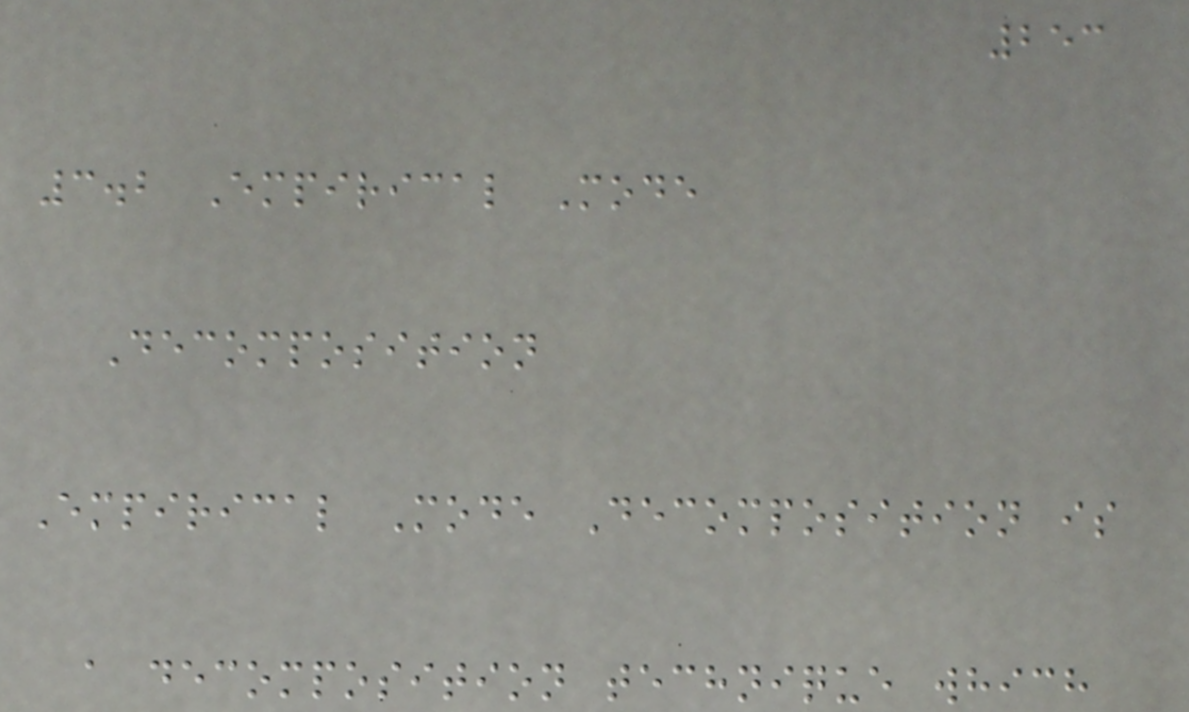253
3.2 Empirical Mode
Decomposition
Empirical Mode Decomposition is
a decomposition technique which
